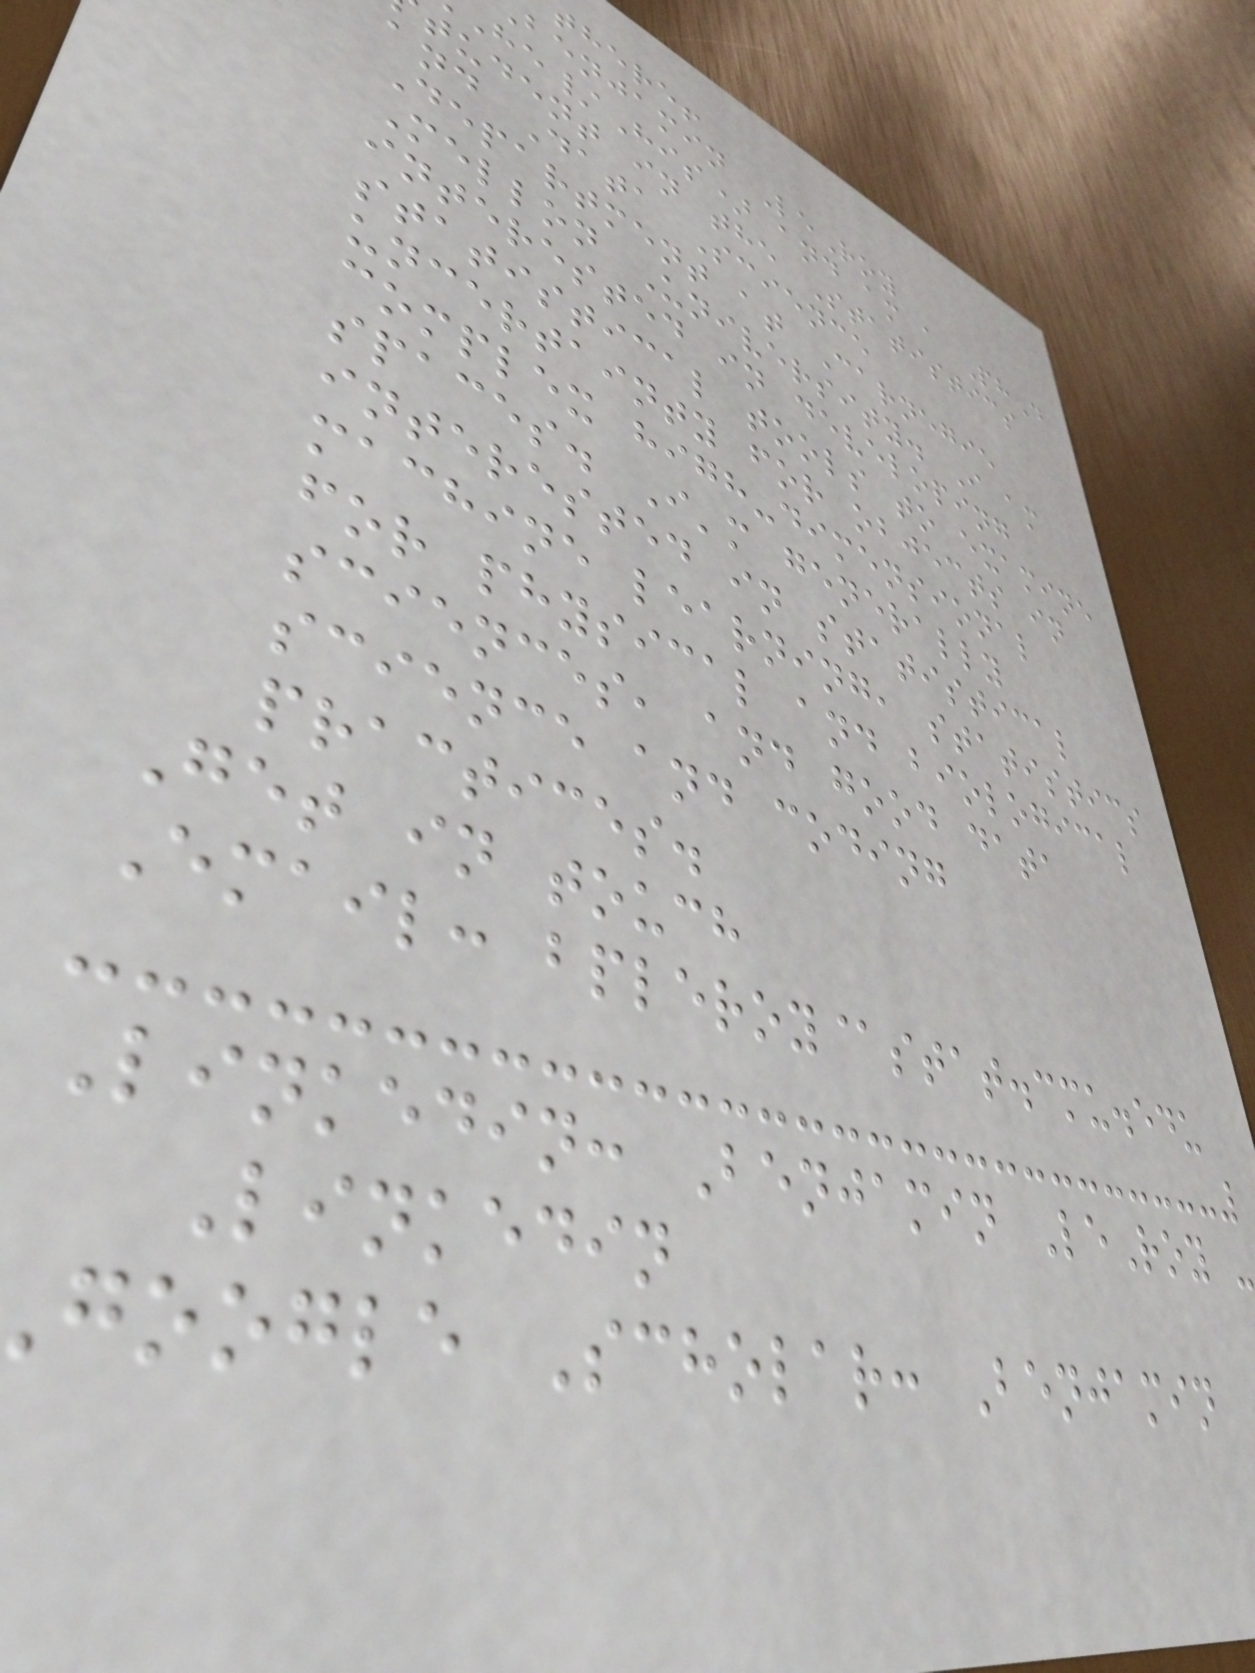there!
benjamin LeRoy
e/His) and am a PhD
tudent in the Statistics
and Data Science
Department at Carnegie
Mellon University. I am
interested in developing
statistical tools to examine
uncertainty for objects in
complex high-dimensional
spaces. I'm generally
interested in statistical
machine learning, statistics
for physical and biological
sciences, and good data
science and coding
practices.
Get in touch
Email: bpleroy@stat.cmu.edu
Linkedin: Benjamin LeRoy -
Linkedin
google Scholar: Benjamin
